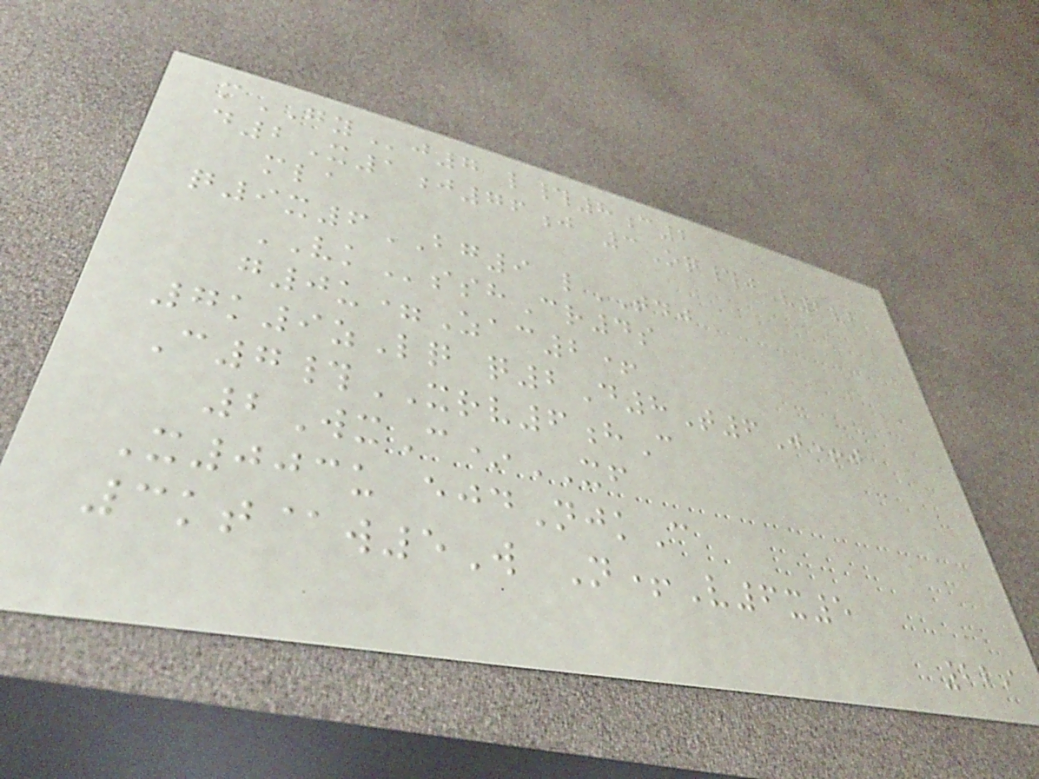mGYj7 l#8c2
d2X1j76j 3Oq#jV1vb
mla
q9x6BG9 lTDJ
VKsshCr4s
g0u=Zac2+
7k9zLq q2D8T6J+j
C7#XRV6hC
2WxC*XF
X003u ejdNjkC
3kt@w5W N+V6x5
229
